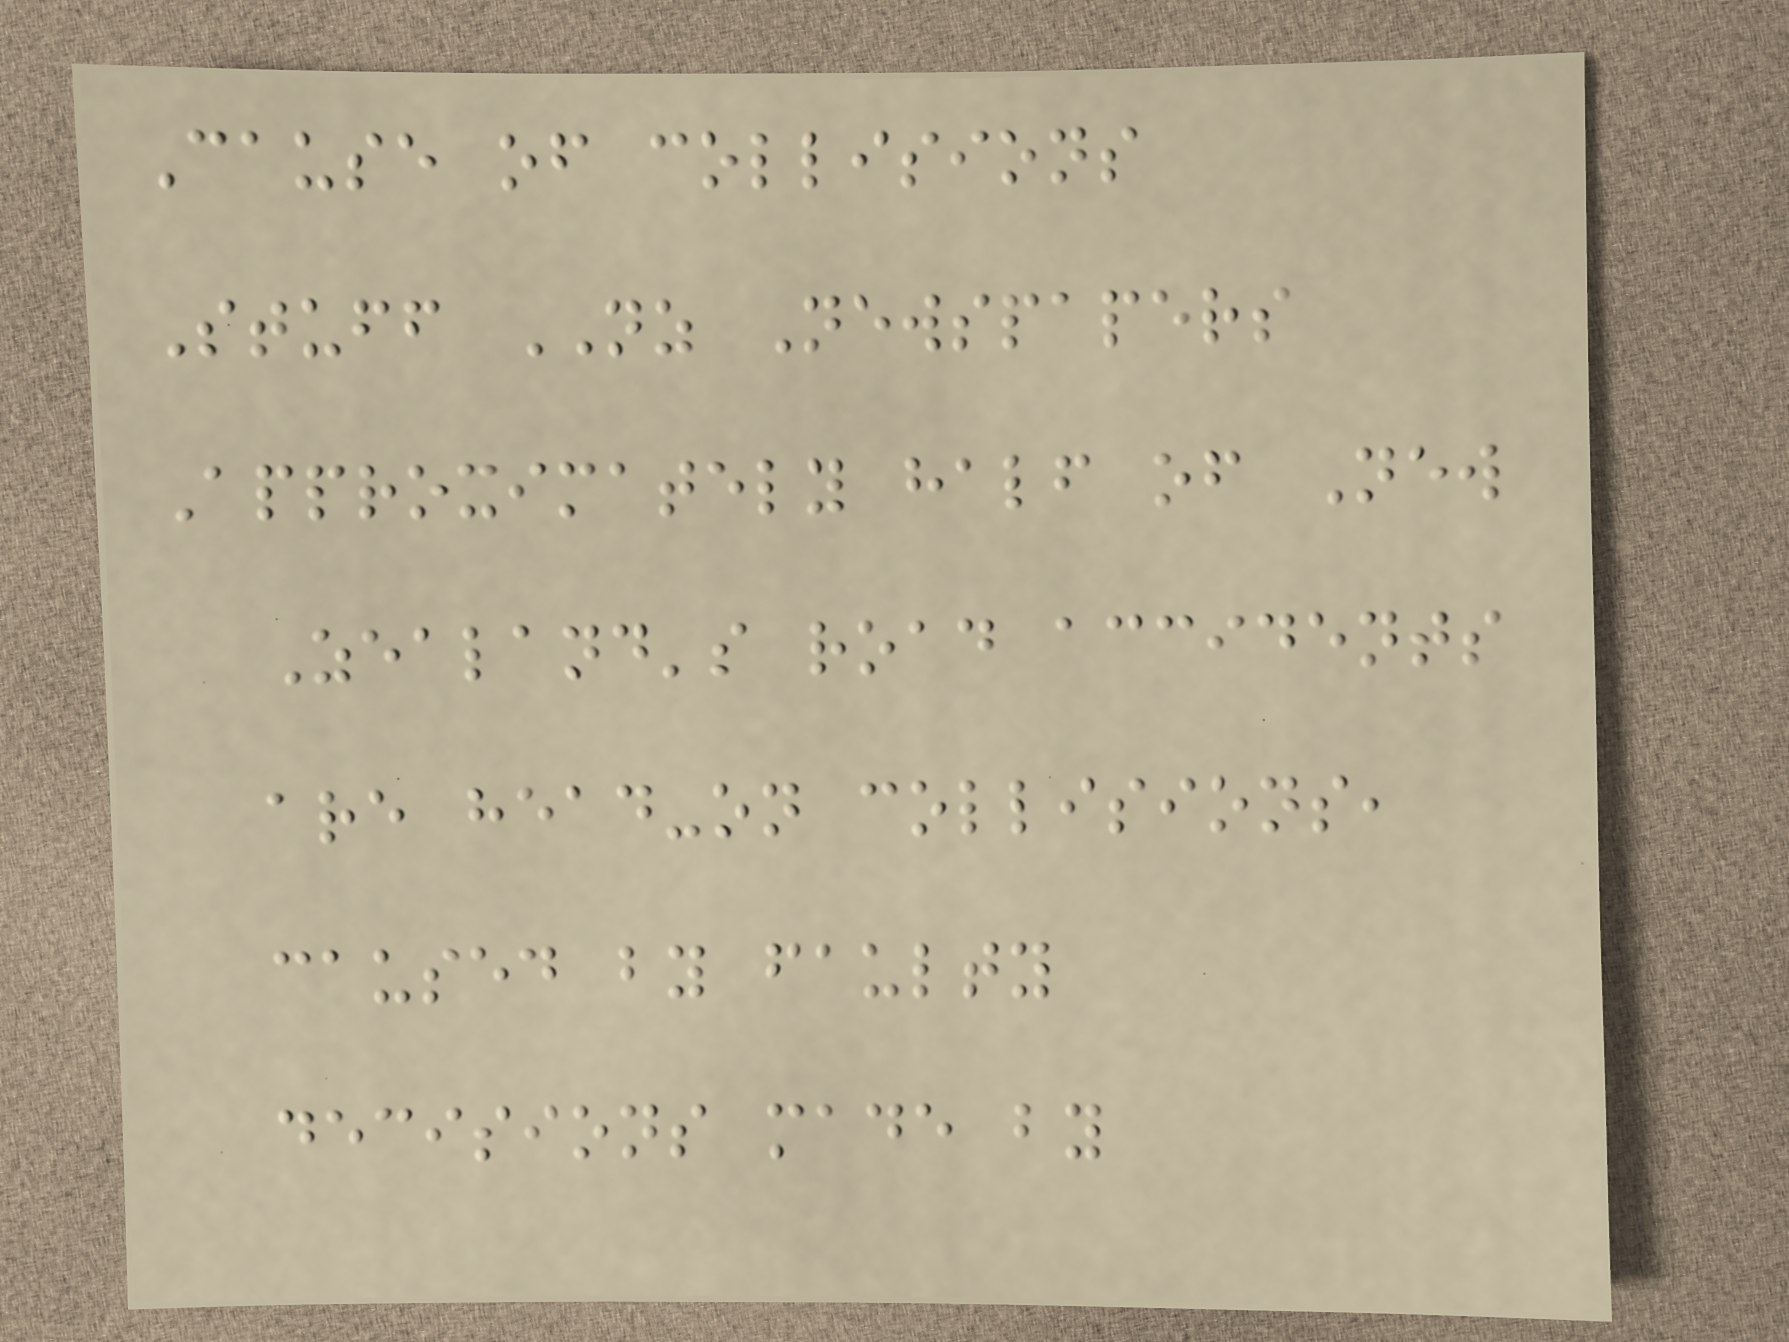Cause of collisions
Stuff NZ Newspapers
Approximately half of New
Zealand's road accidents
are head-on collisions,
caused by faulty
decisions made by
